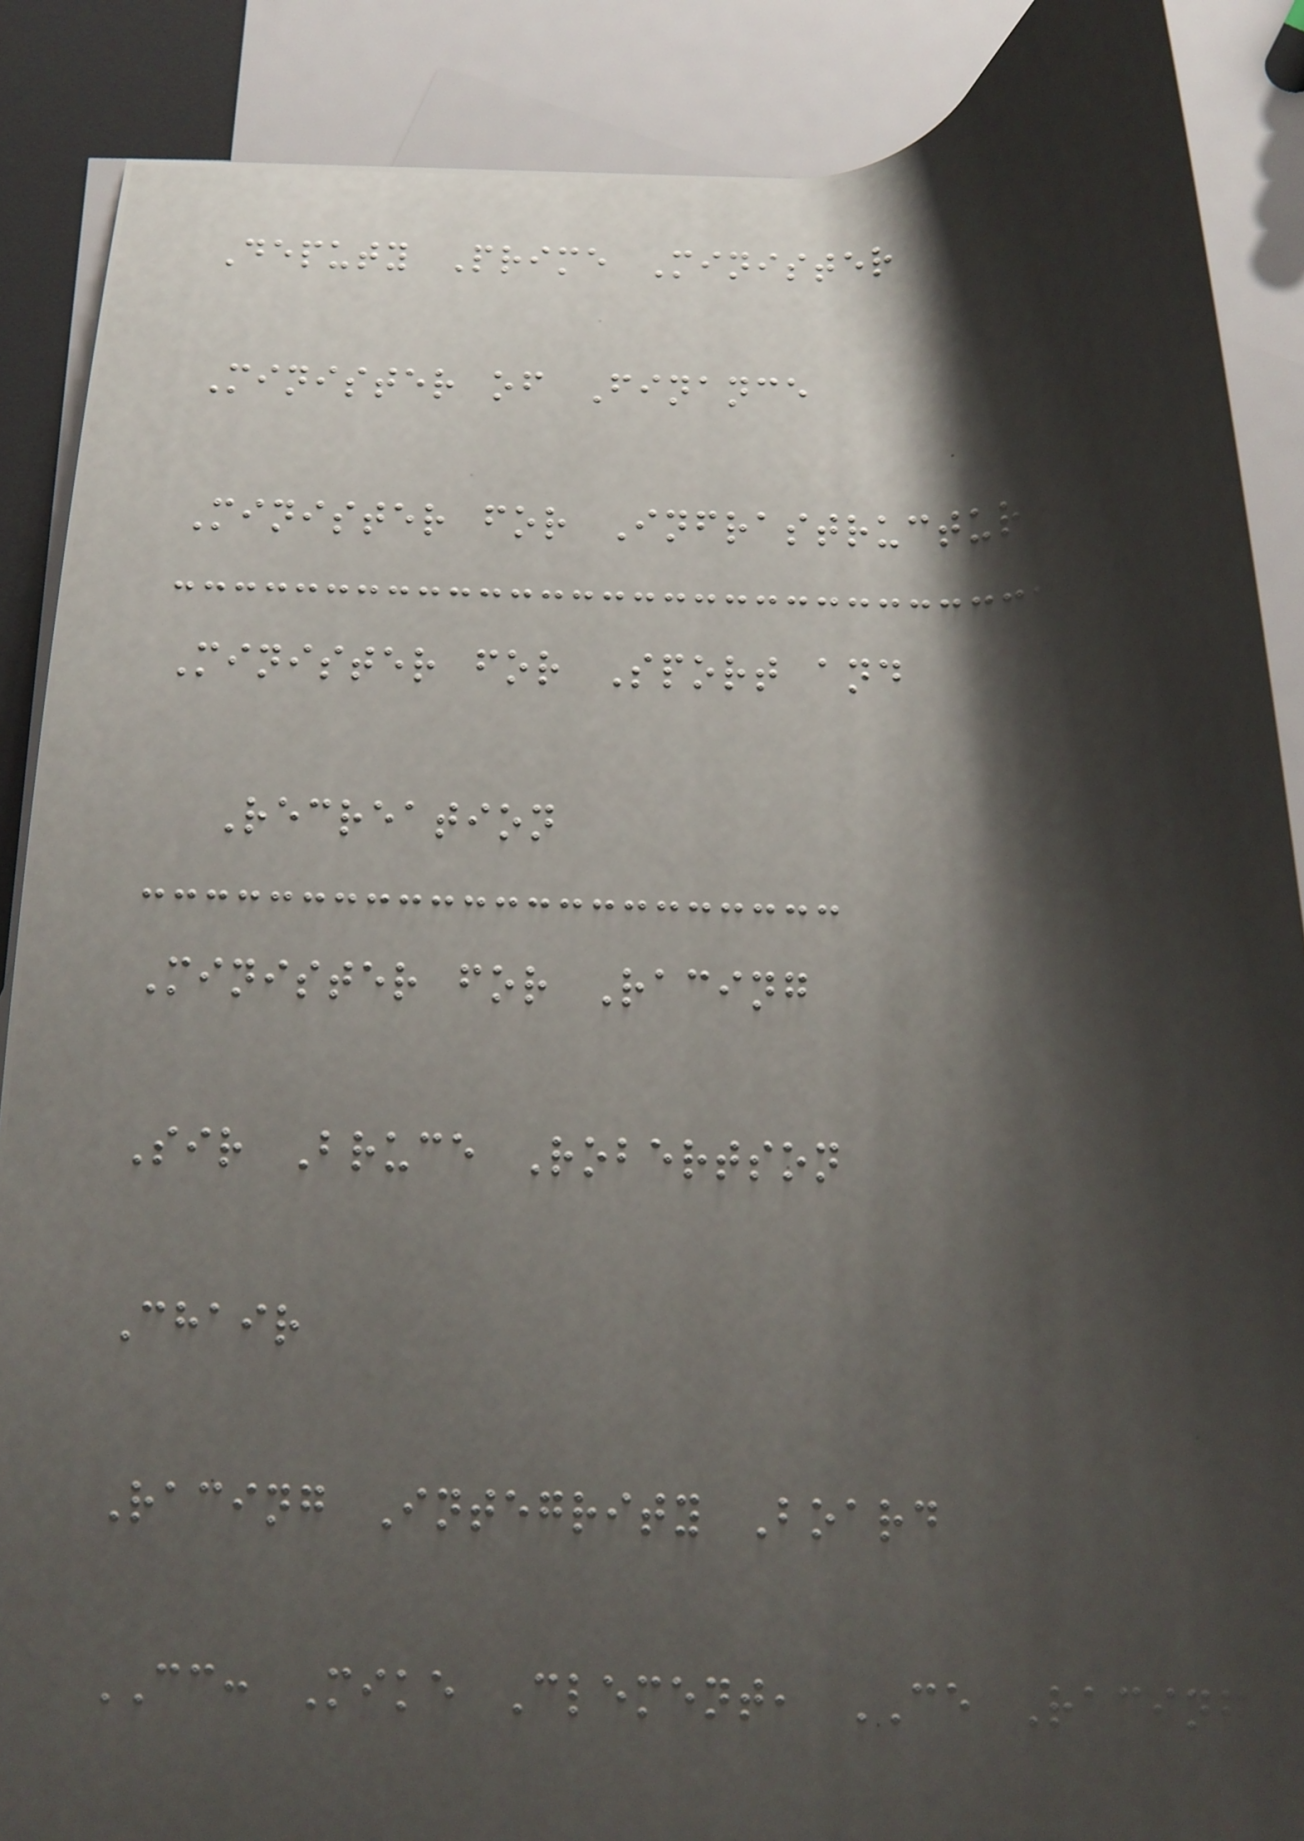Deputy Prime Minister
Minister of Finance
Minister for Infrastructure
Minister for Sport and
Recreation
Minister for Racing
Sir Bruce Robertson
Chair
Racing Integrity Board
CC: Mike Clement, CE Racing
